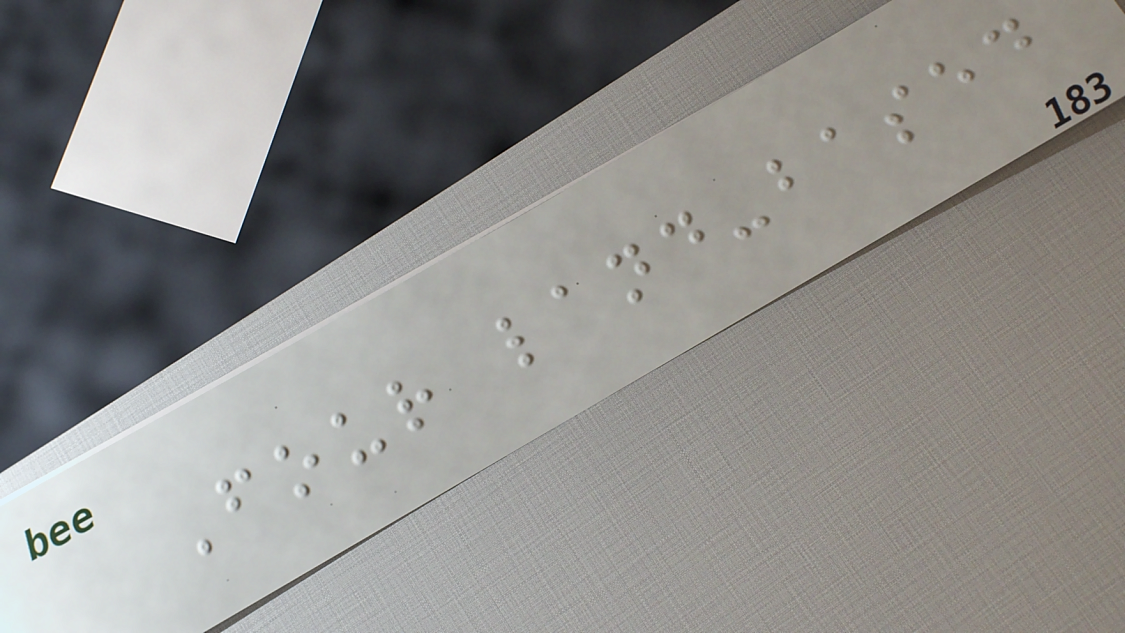Four land-based
